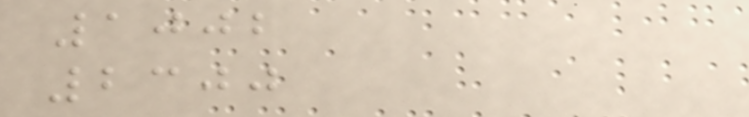1002
2300
